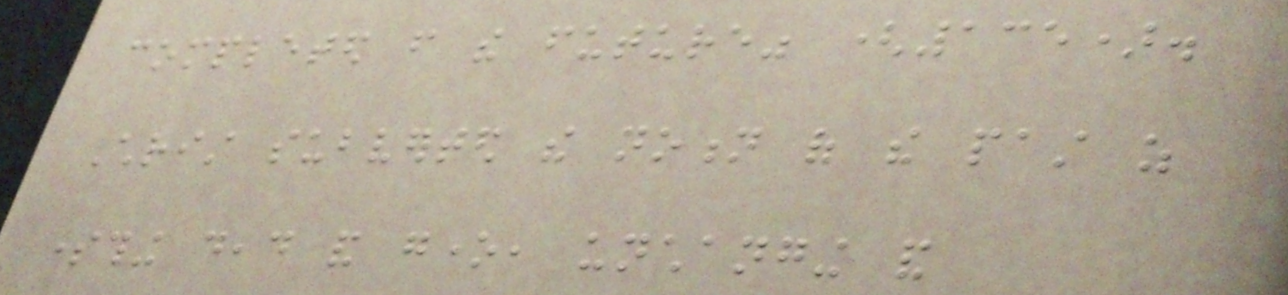completed from the future" (135).
Christ subverted the notion of the past as
something dead and gone, unchanging and
